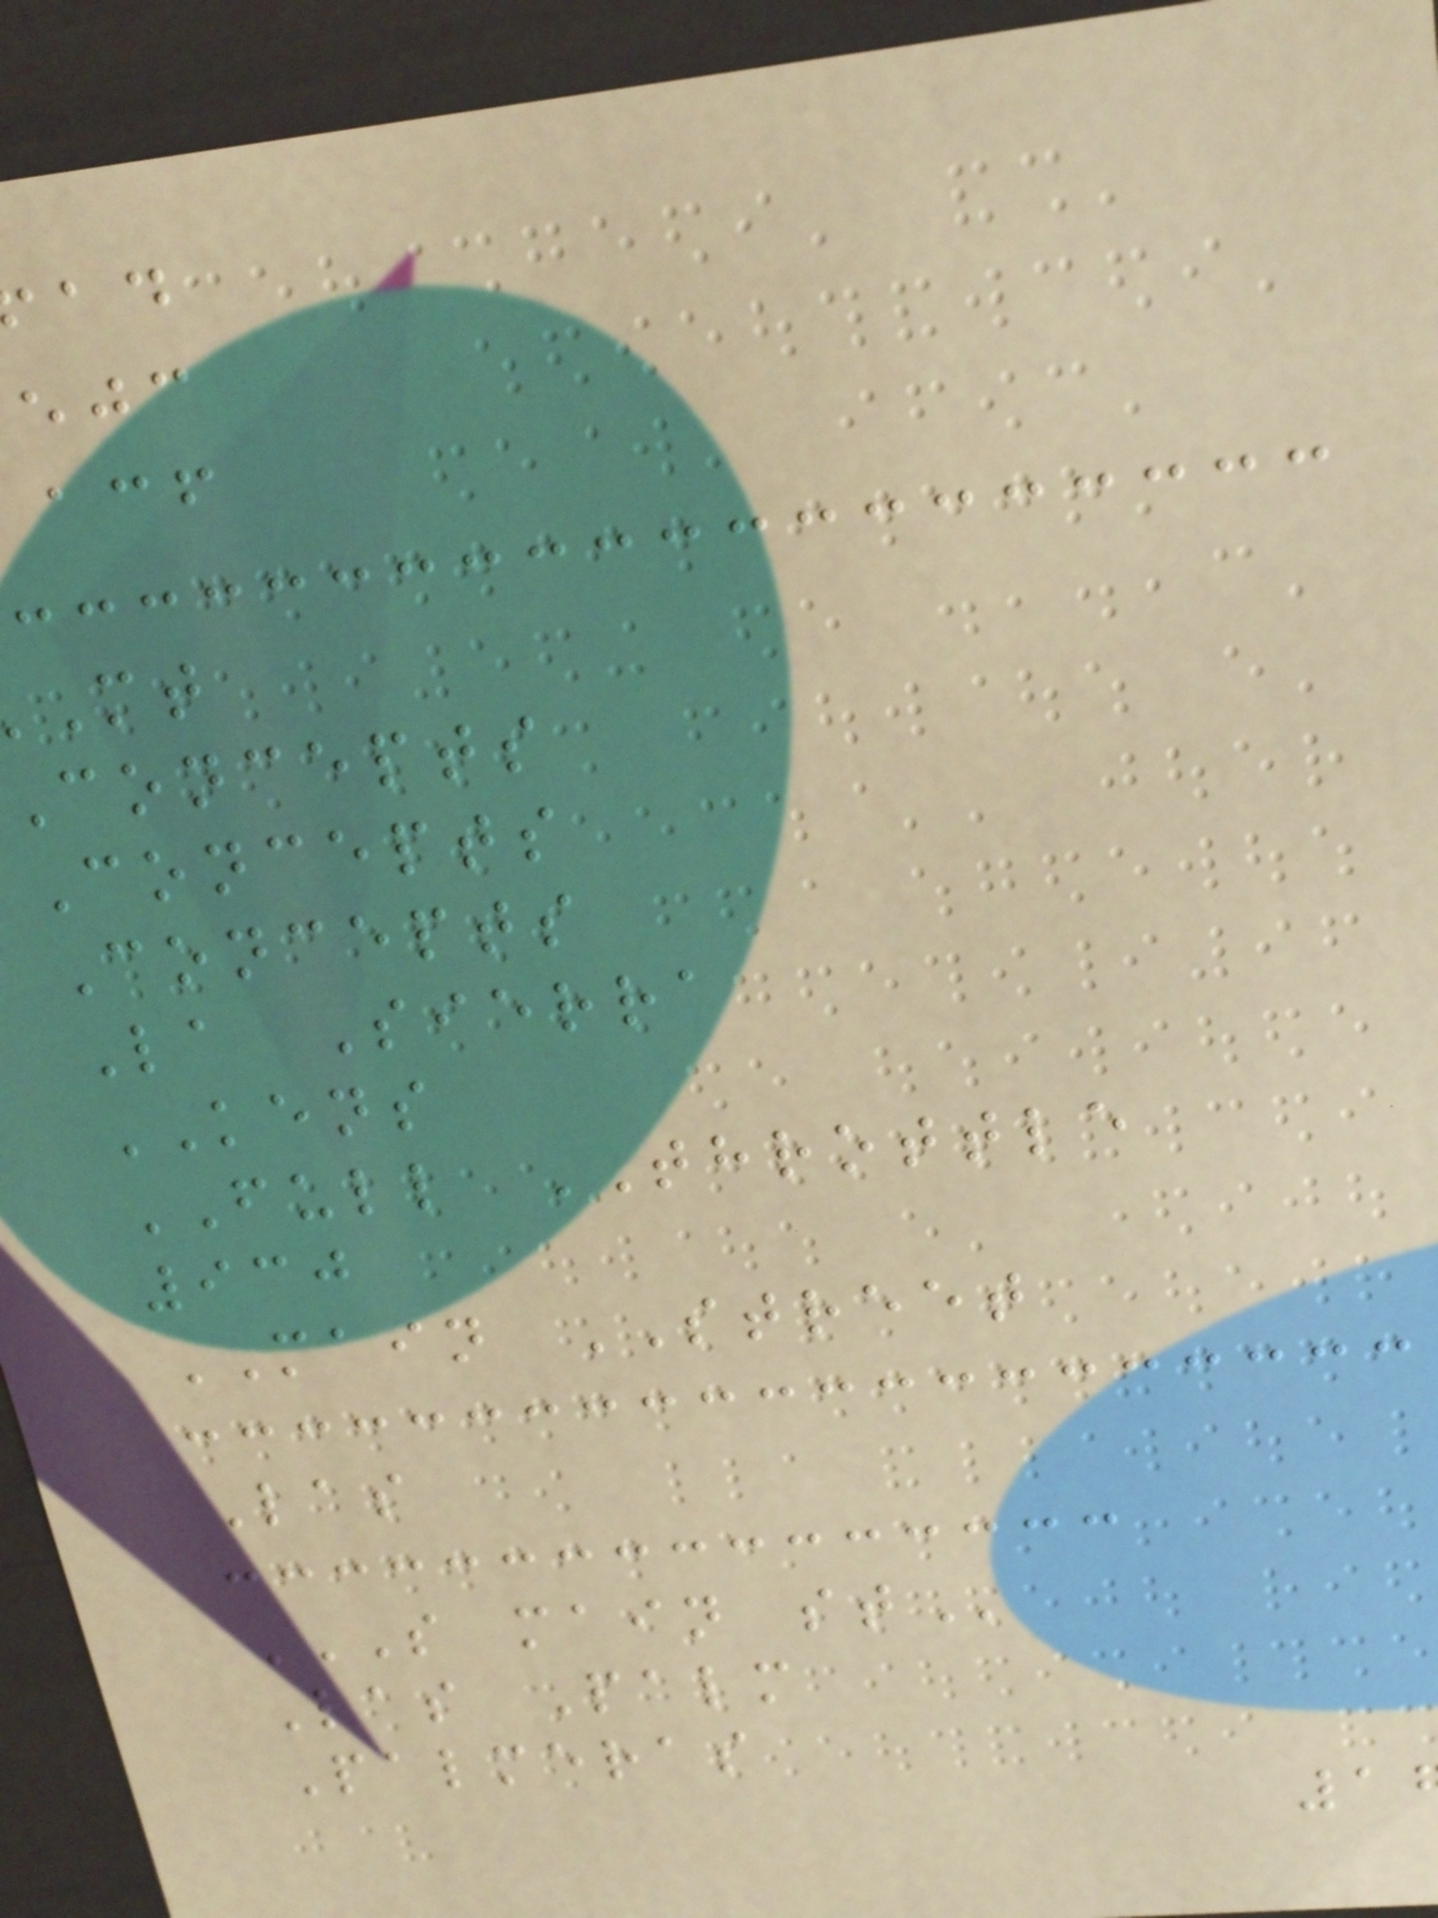concepts
Concepts
Concepts
La Sierra
KENS
FULL THROTTLE
930
MAIN STREET
Las
S MAIN ST
Las Palm
Palmeras
